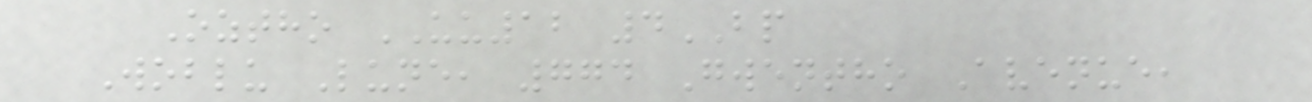Oztho UU12 4BP
Woblu Lune, 774 Gwentho Avenue,
